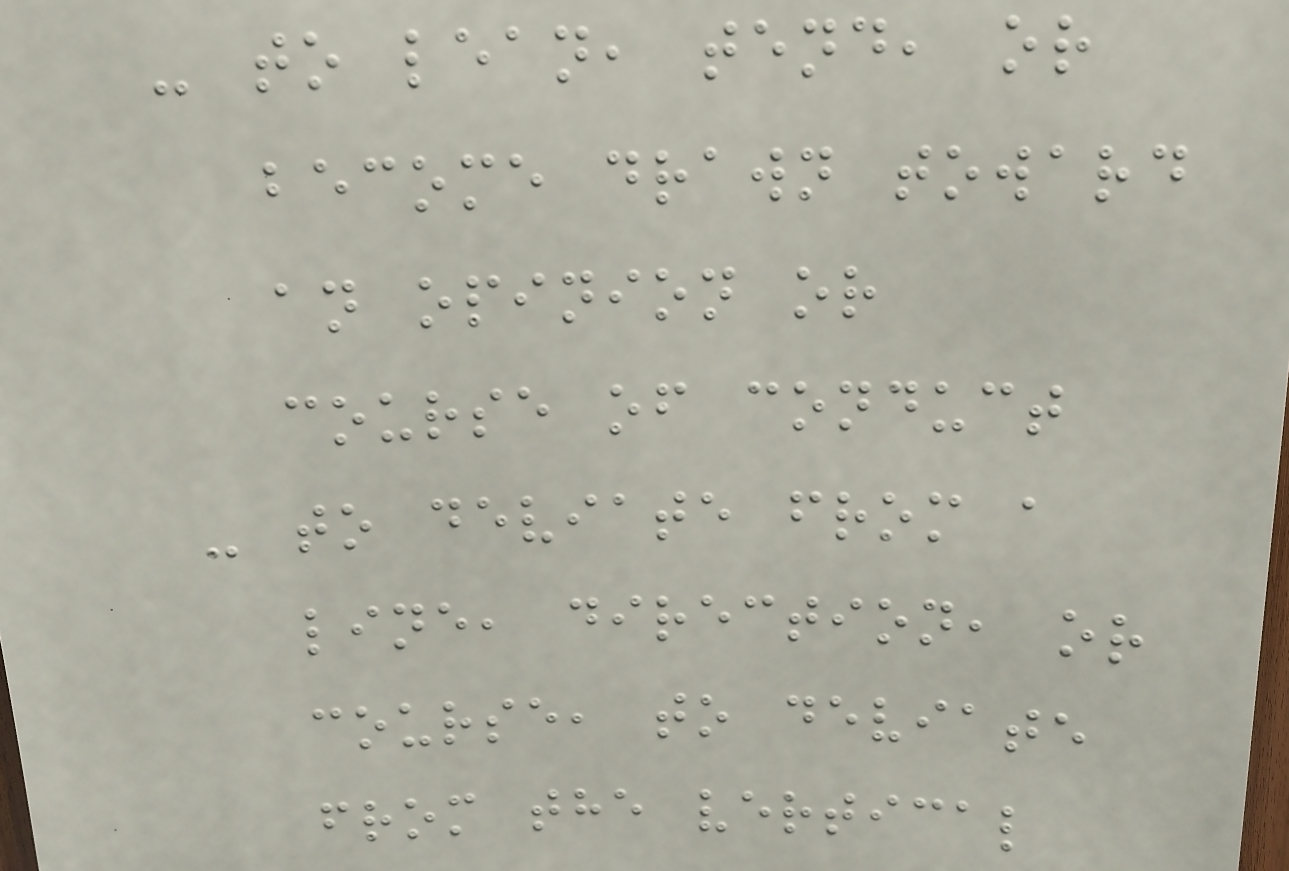- to lean, tend, or
become drawn toward
an opinion or
course of conduct
- to deviate from a
line, direction, or
course, to deviate
from the vertical
